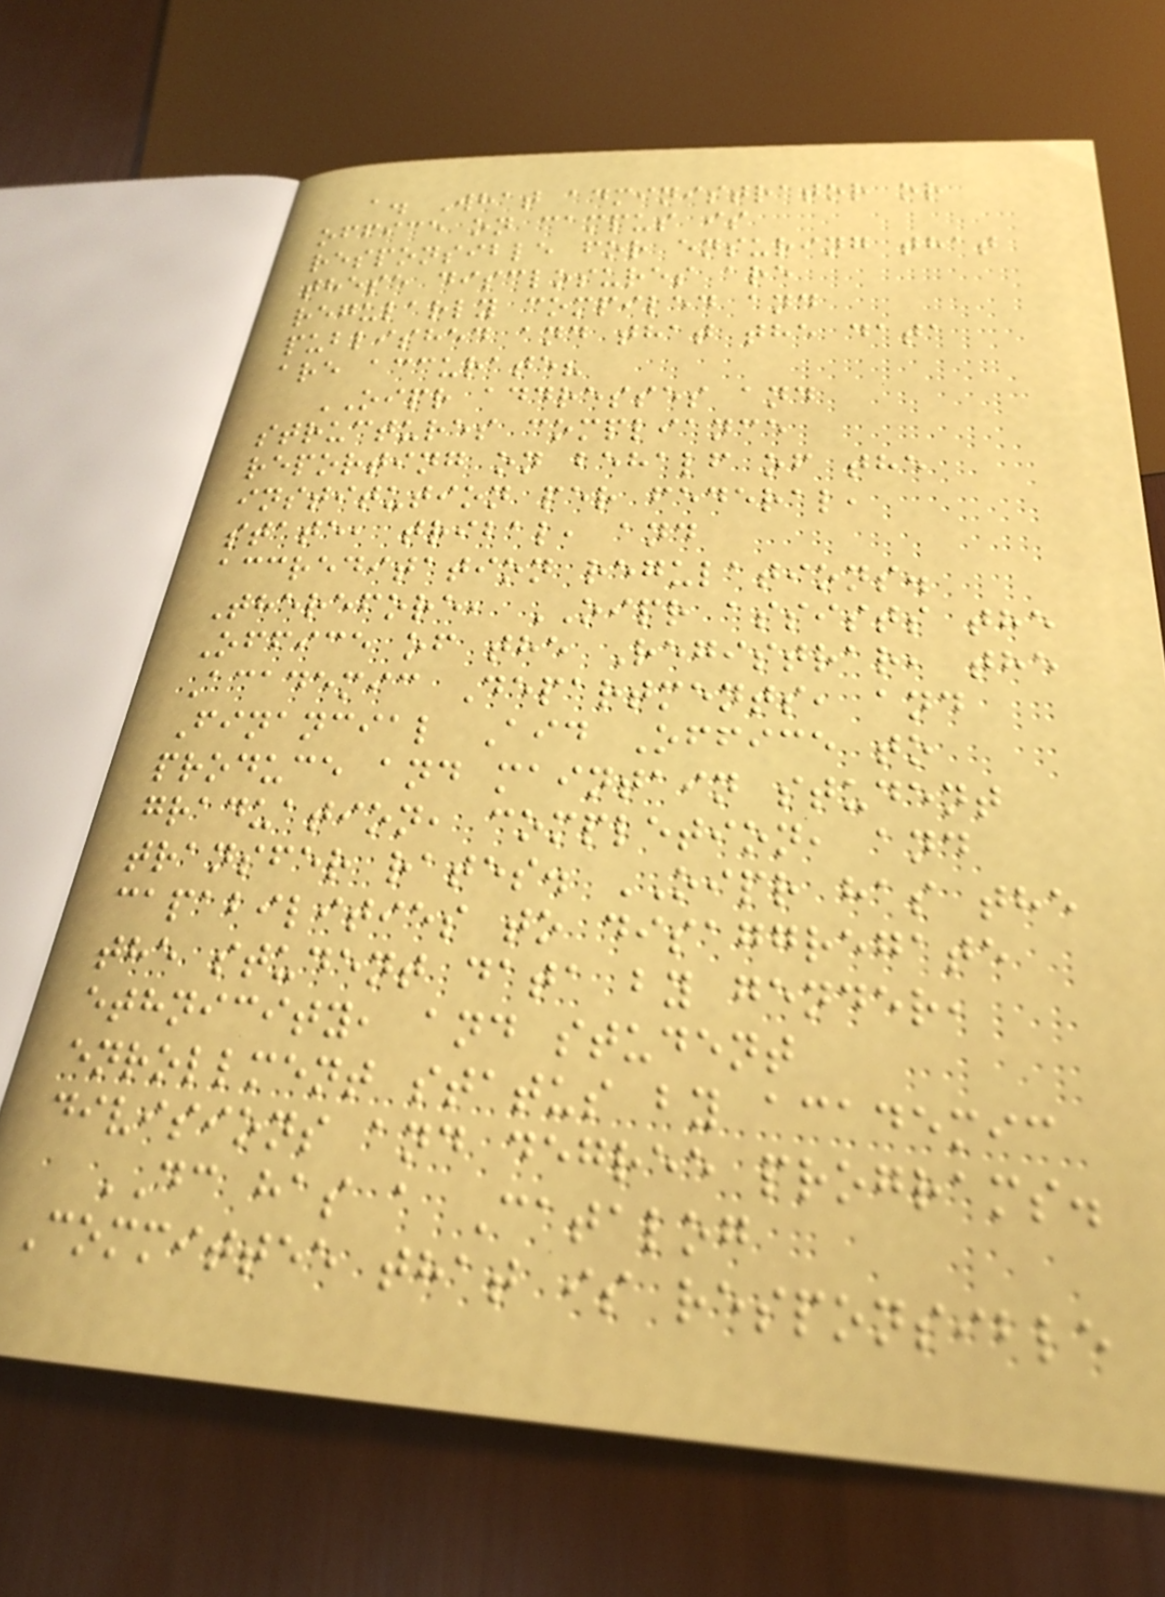a. What administrator or
office on campus is
responsible for ensuring that
these disclosures are
regularly compiled and
published and that the data
are accurate?
OIPR addresses and
structures compliance
reporting on behalf of the
institution per federal,
state, tribal, and
accreditation regulations.
Therefore, OIPR assists the
Office of the Registrar, the
Academic Departments, and
Financial Aid Office to
produce and maintain student
graduation, completion, and
transfer rates. OIPR has the
capabilities to disaggregate
the student data by gender,
ethnicity, and student
enrollment status by academic
divisions and degree programs.
DC has a Catalog
Committee that is responsible
